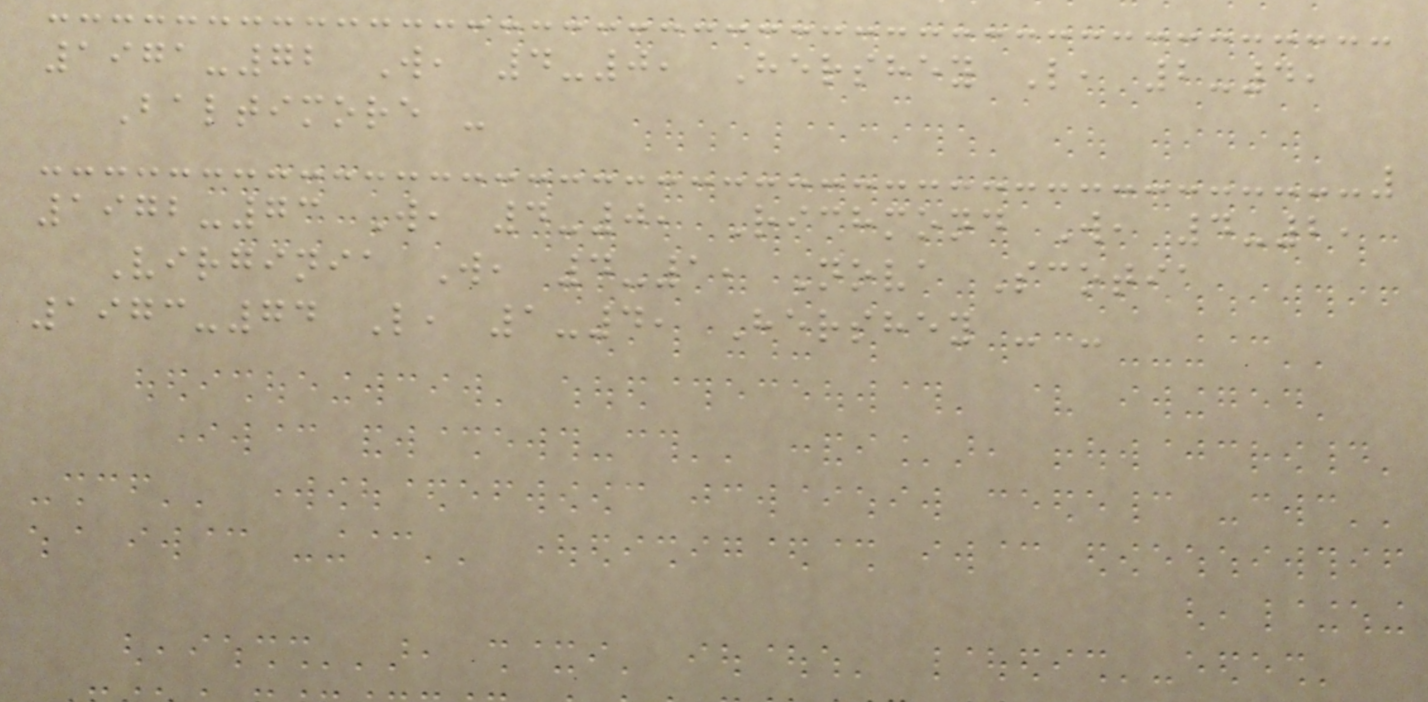1971-72 W, 4-0, Hershey L, 2-4,
Baltimore -
1972-73 W, 4-0, Richmond W, 4-2,
Virginia W, 4-1, Nova Scotia
1973-74 L, 1-4, Hershey - -
